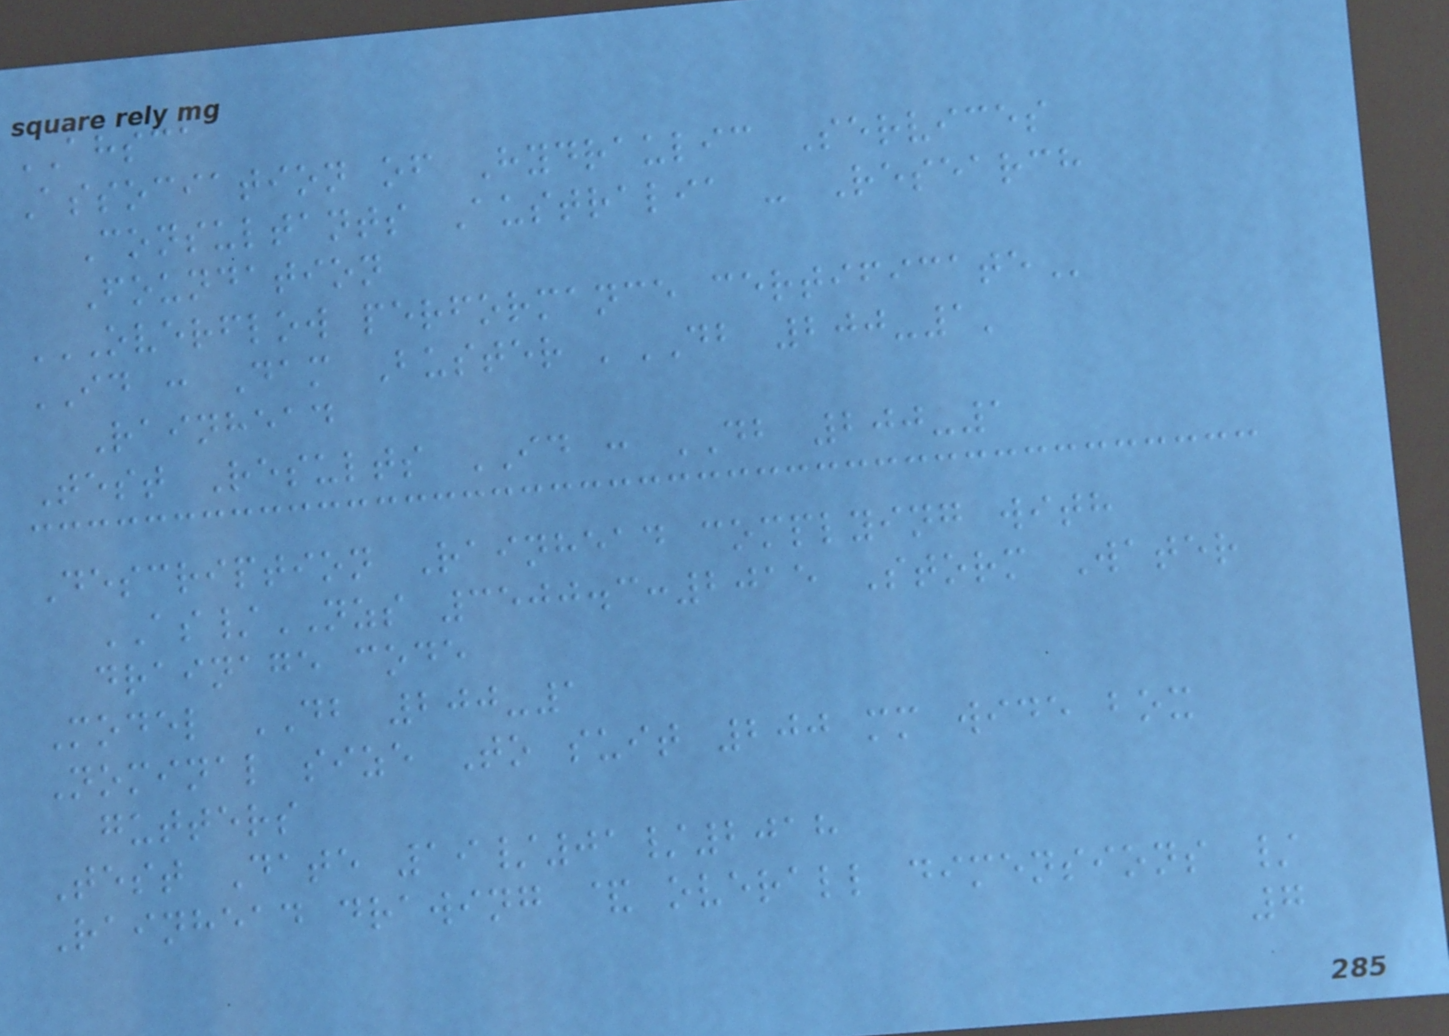AHSCA
Association of Hydraulic Services
Consultants Australia - Research
Foundation
OVERFLOW PERFORMANCE CERTIFICATE
ID : Dam Buster 'DB 200-1'
Rainhead
Test Results ID : DB 200-1
Description Rainhead complying with
AS/NZS 3500.3:2015 Storm Water
drainage code
Model DB 200-1
Nominal size To suit 200 mm wide box
gutters
Test Date 19/01/2018
Rainhead drawing & overall dimensions /
7
